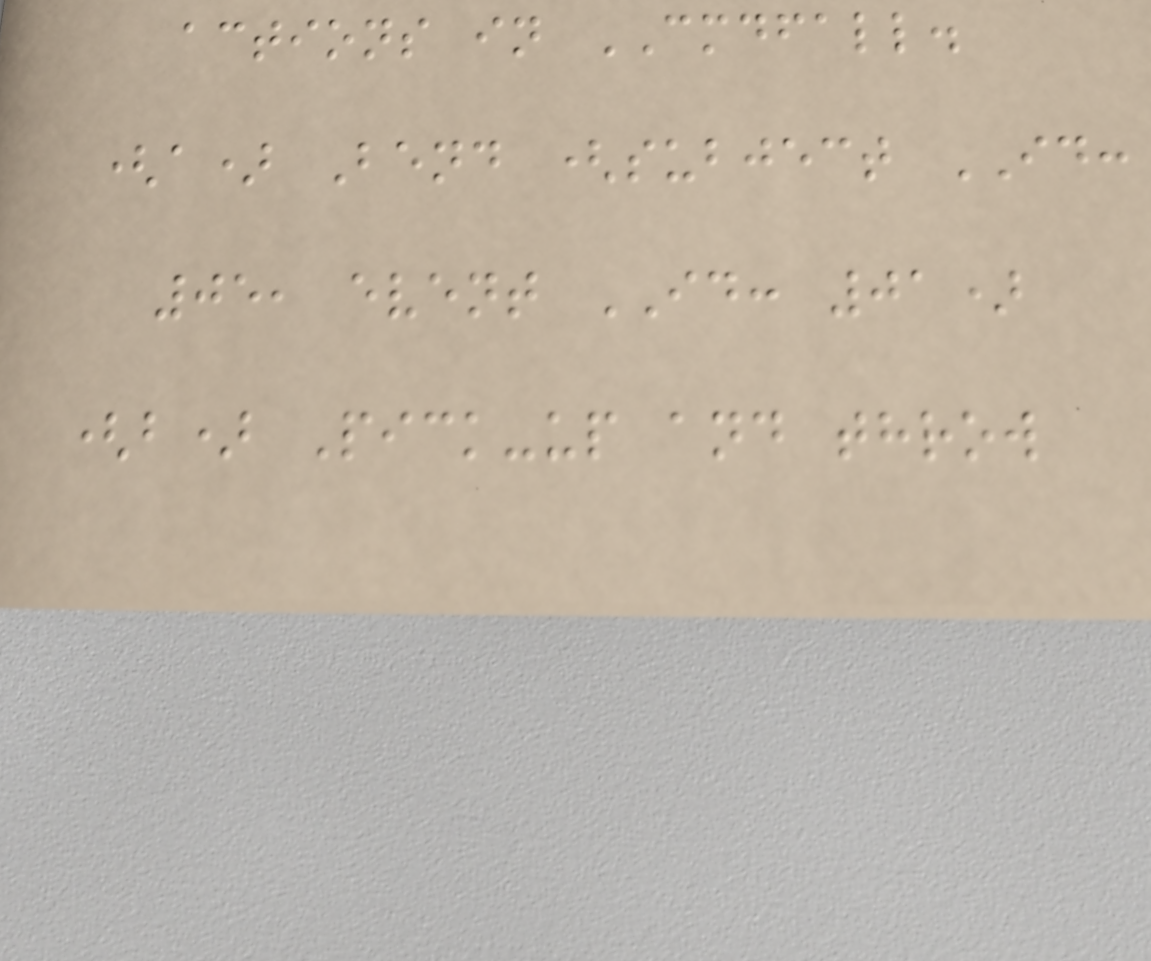actions in CMDFALL.
(a) Bend (subject ID:
05, event ID: 01)
(b) Pick-up and throw
